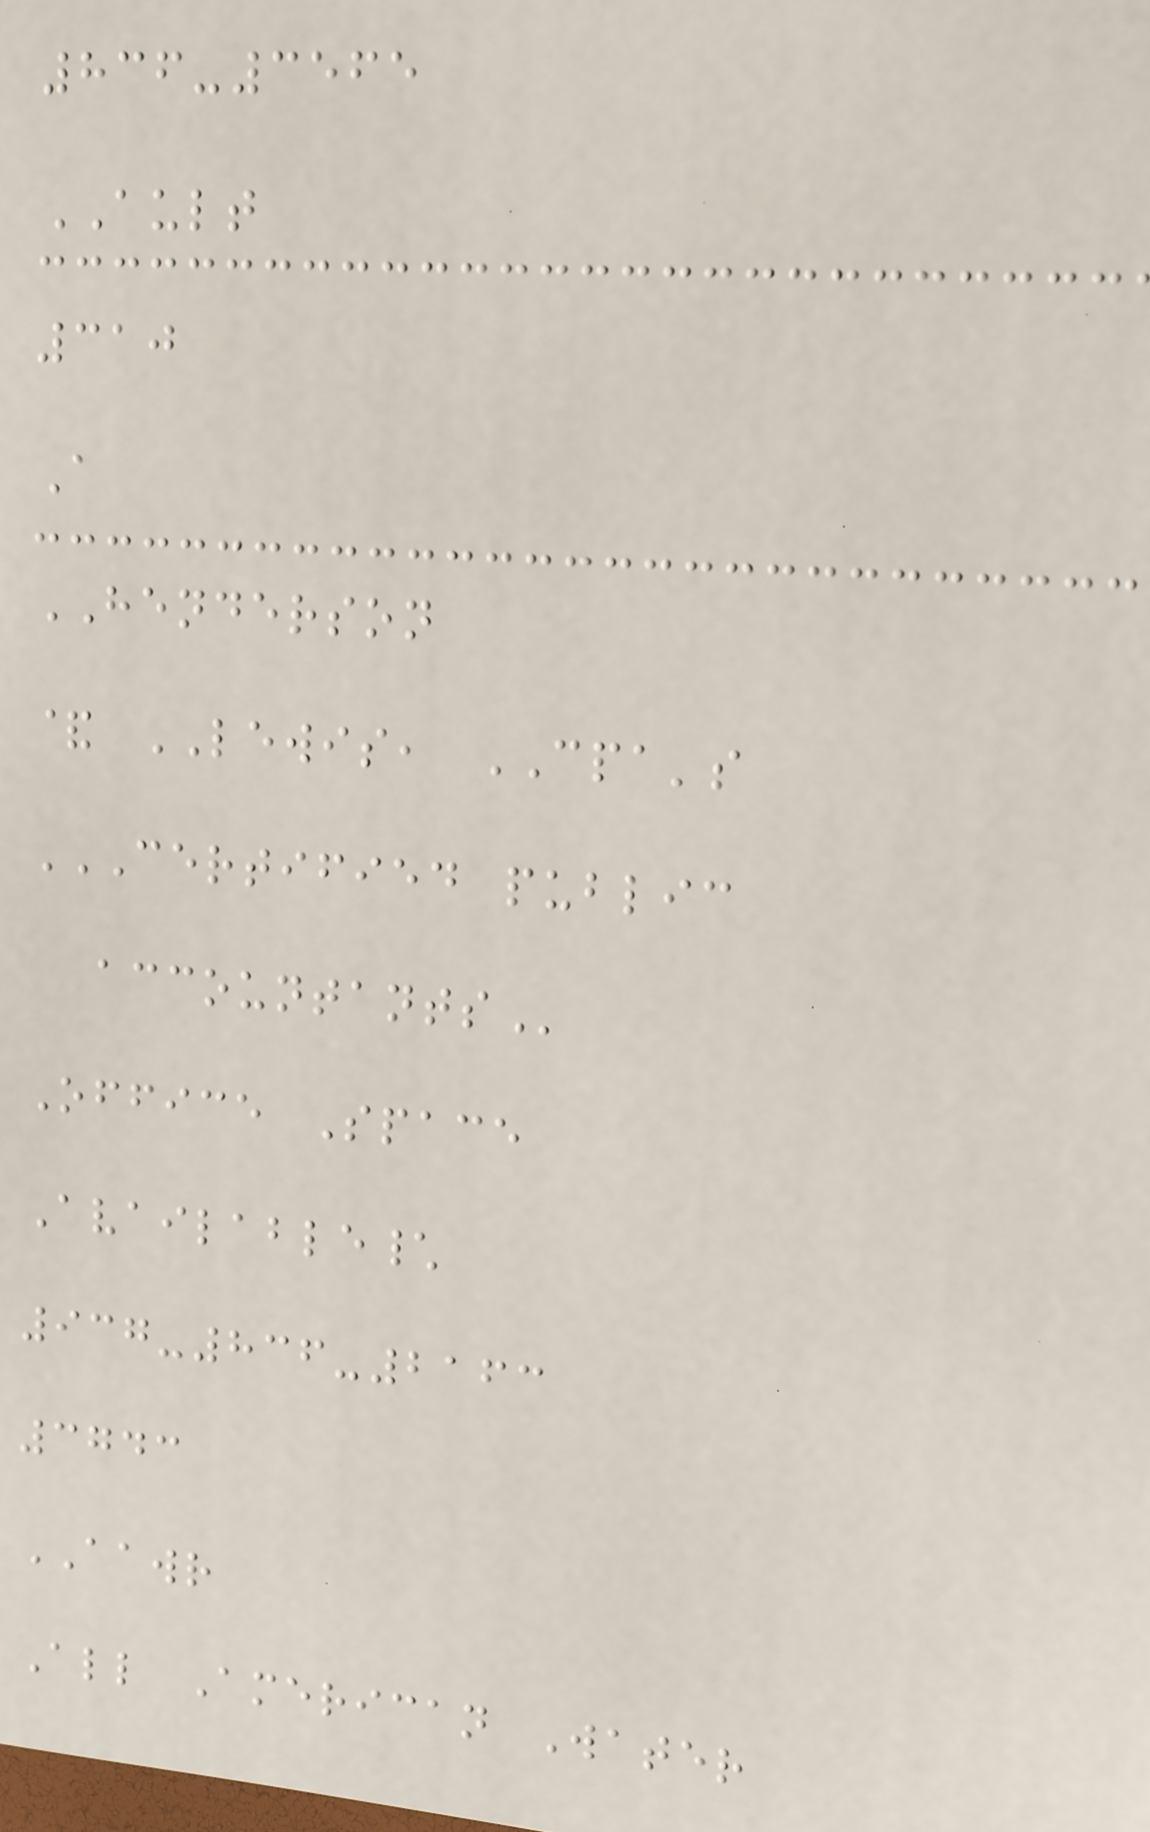836-3565
AULT
310
A
HENDERSON
& LEWIS, CPA's
CERTIFIED PUBLIC
ACCOUNTANTS
Office Space
Available\
937-836-2163
3743
AAWR
All American Water
